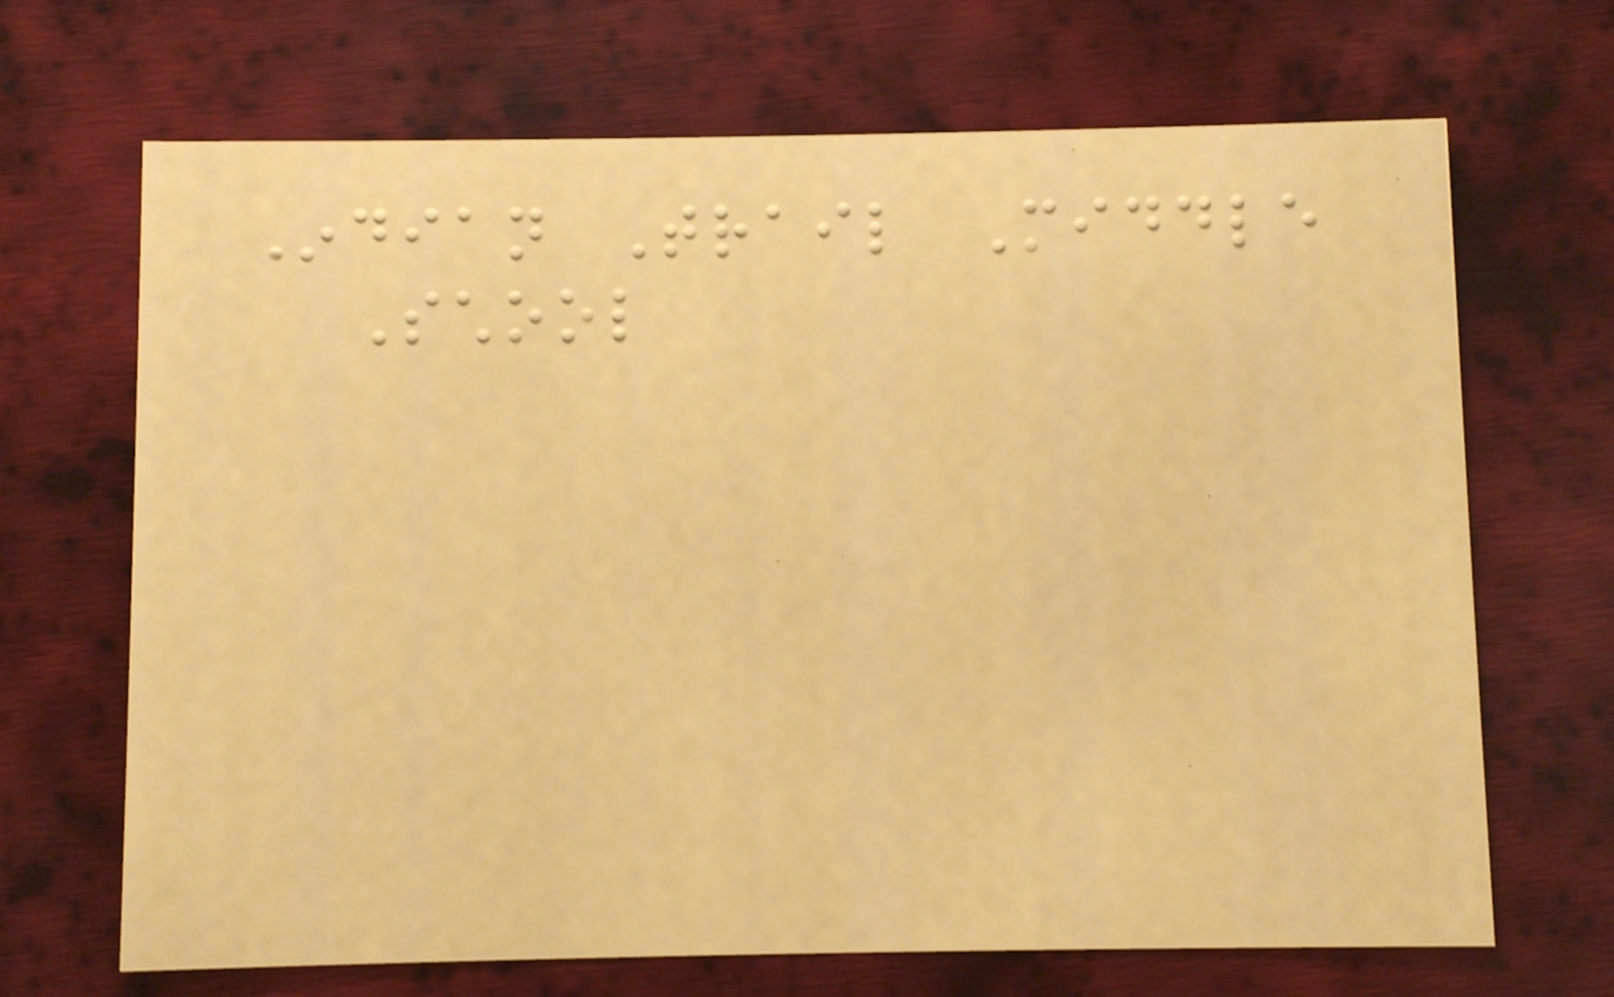Indian Trail Middle
School
